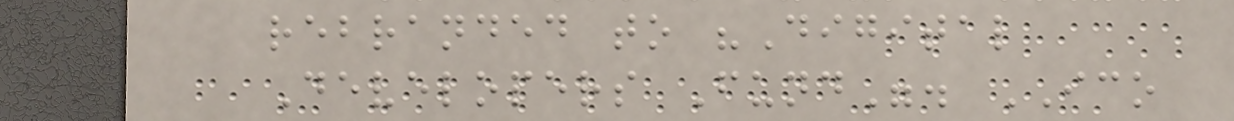rebranded to "Digital
Developers Fund". ICO
